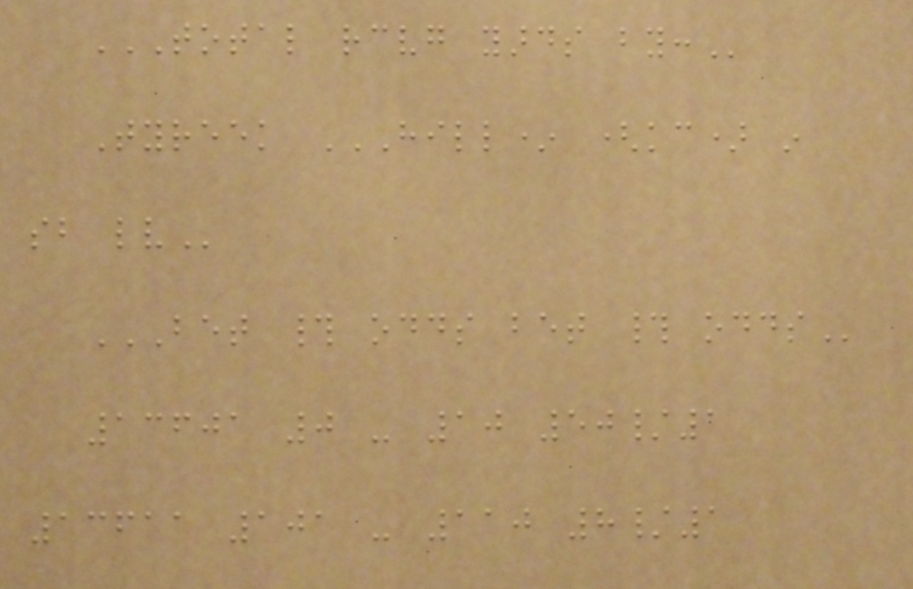TOTAL RECEIVING YARDS BY:
Tyreek HILL* (KC) IN
SB LV
BET # ODDS BET # ODDS
13601 0 - 10 50/1
13611 101 - 110 8/1
